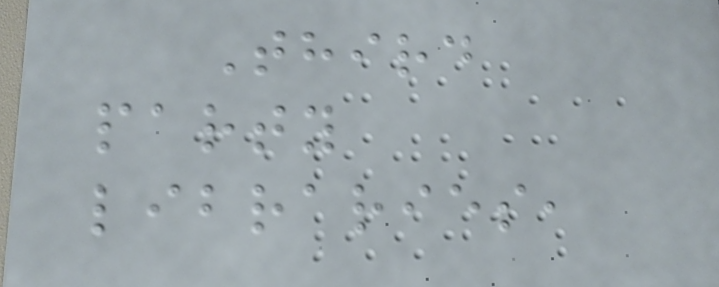Third
party
libraries,
